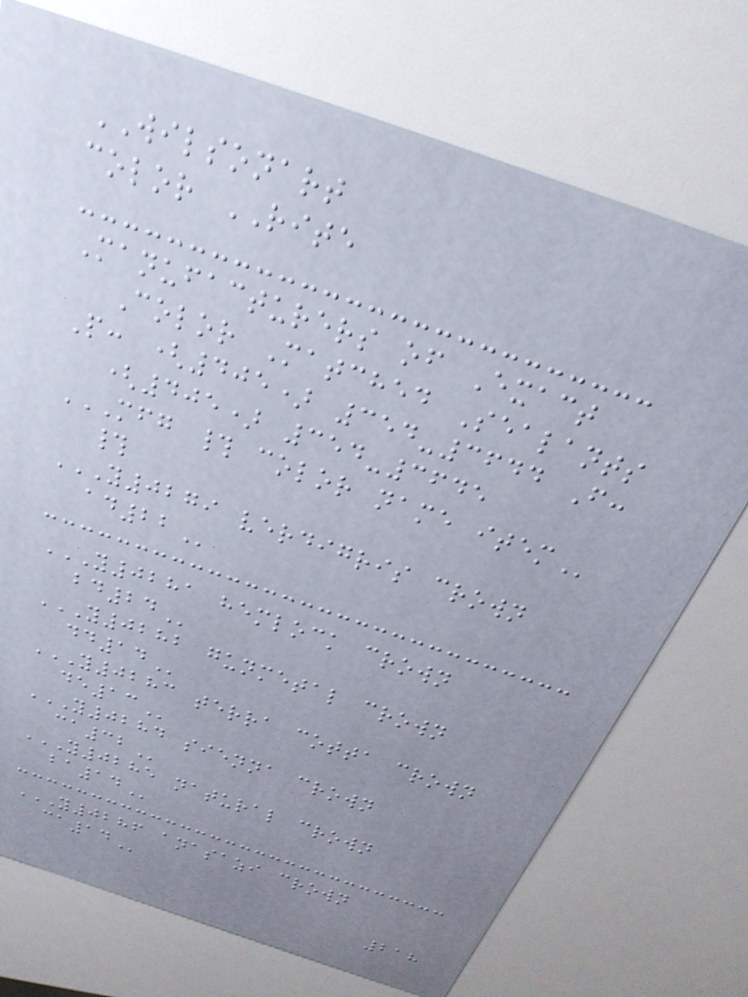WILSONART
color RITE
Manufacturers of Exact
Color Matched Sealants
P: (405) 354-3644 F:
(405) 354-3645
MFG # COLOR NAME ITEM
#
Y0279 VERDIGRIS CROWN
AD22
Y0281 HEMLOCK CROWN
BD24
Y0282 GUNMETAL CROWN
DD14
Y0283 TERRA COTTA CROWN
DE13
Y0284 SIENNA CROWN
CA32
Y0285 NATURAL CROWN
BA14
Y0286 ANASAZI CROWN
CA14
218
